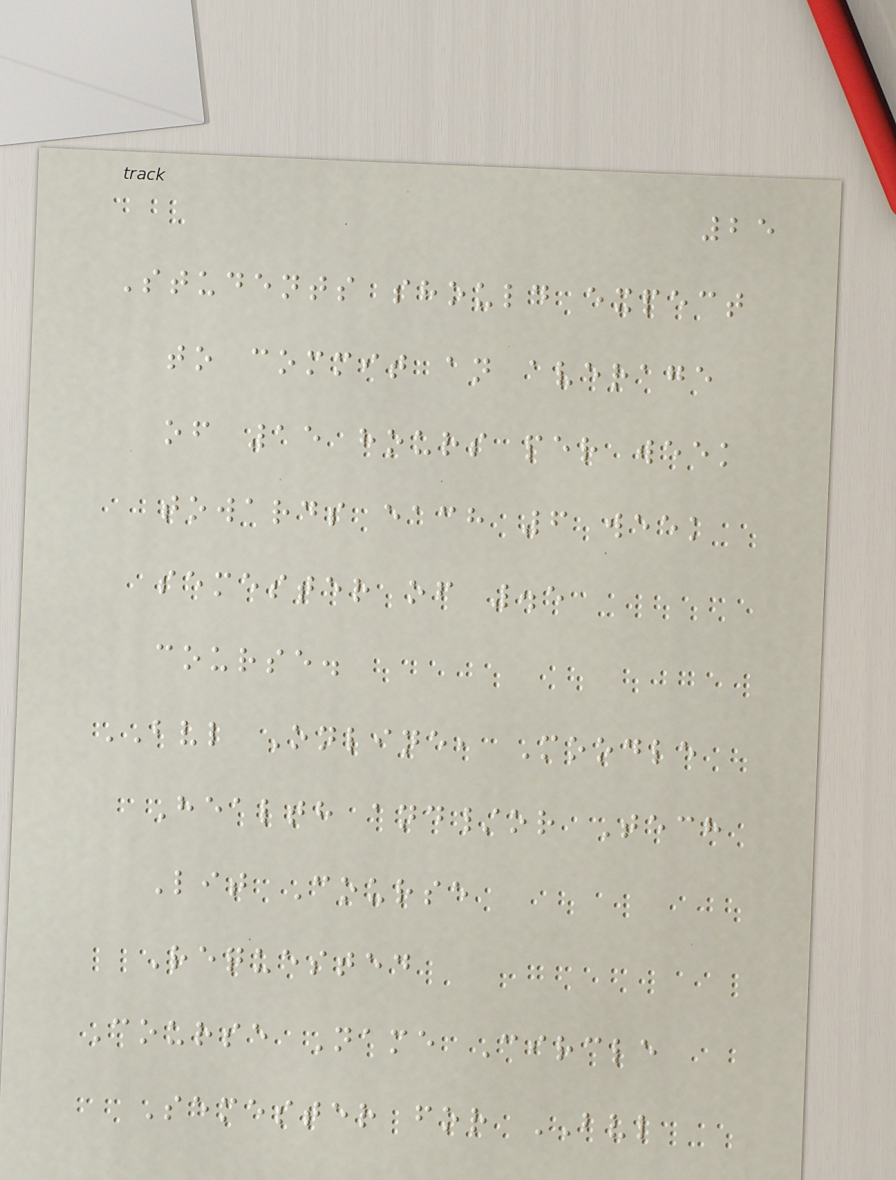25
Students should expect
to commit an average
of 15 hours per week
towards each 6 week
semester of .5
course.
BVL Online, Moodle
Health and/or Tech
Lit Course
Requested
Course Name Circle
Semester for BVL
